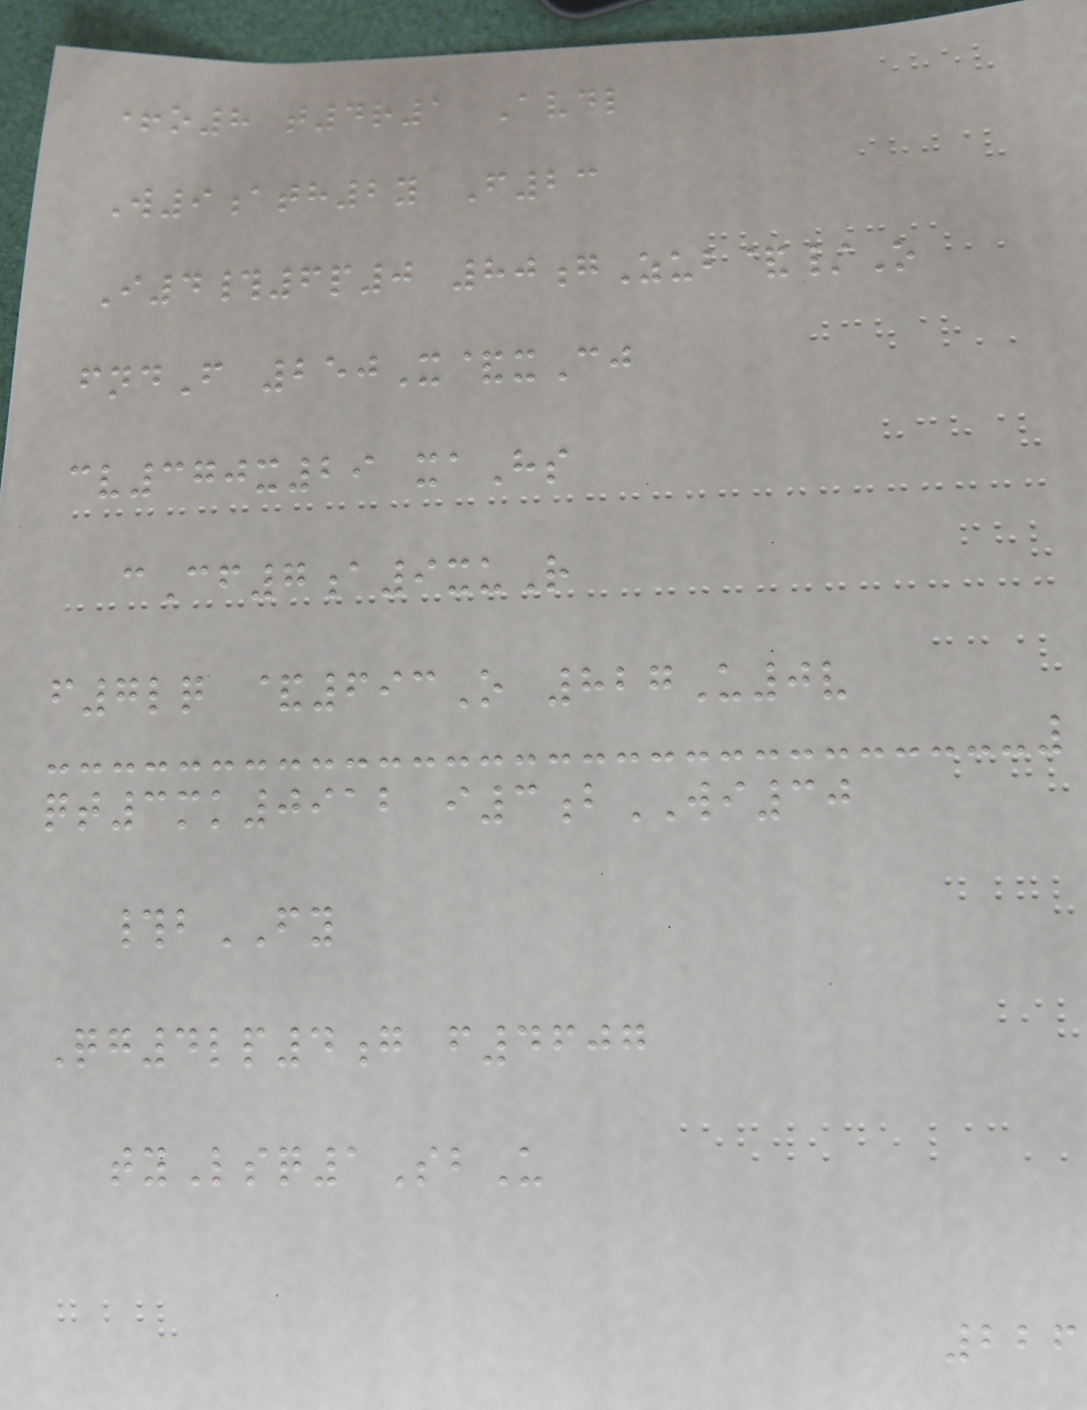+o8 t4r1 Avdl
W9ath2y F23
I4#6p0 80gZub&/O
fndF 250X&xCj
cv370x29 xaHs
cCf7a9xuR
f7lq &693O 827U0v
qt3mk0912 i3bWI30
#bFY
Qg4lp4g f4607
tyLsq1SbU
226
